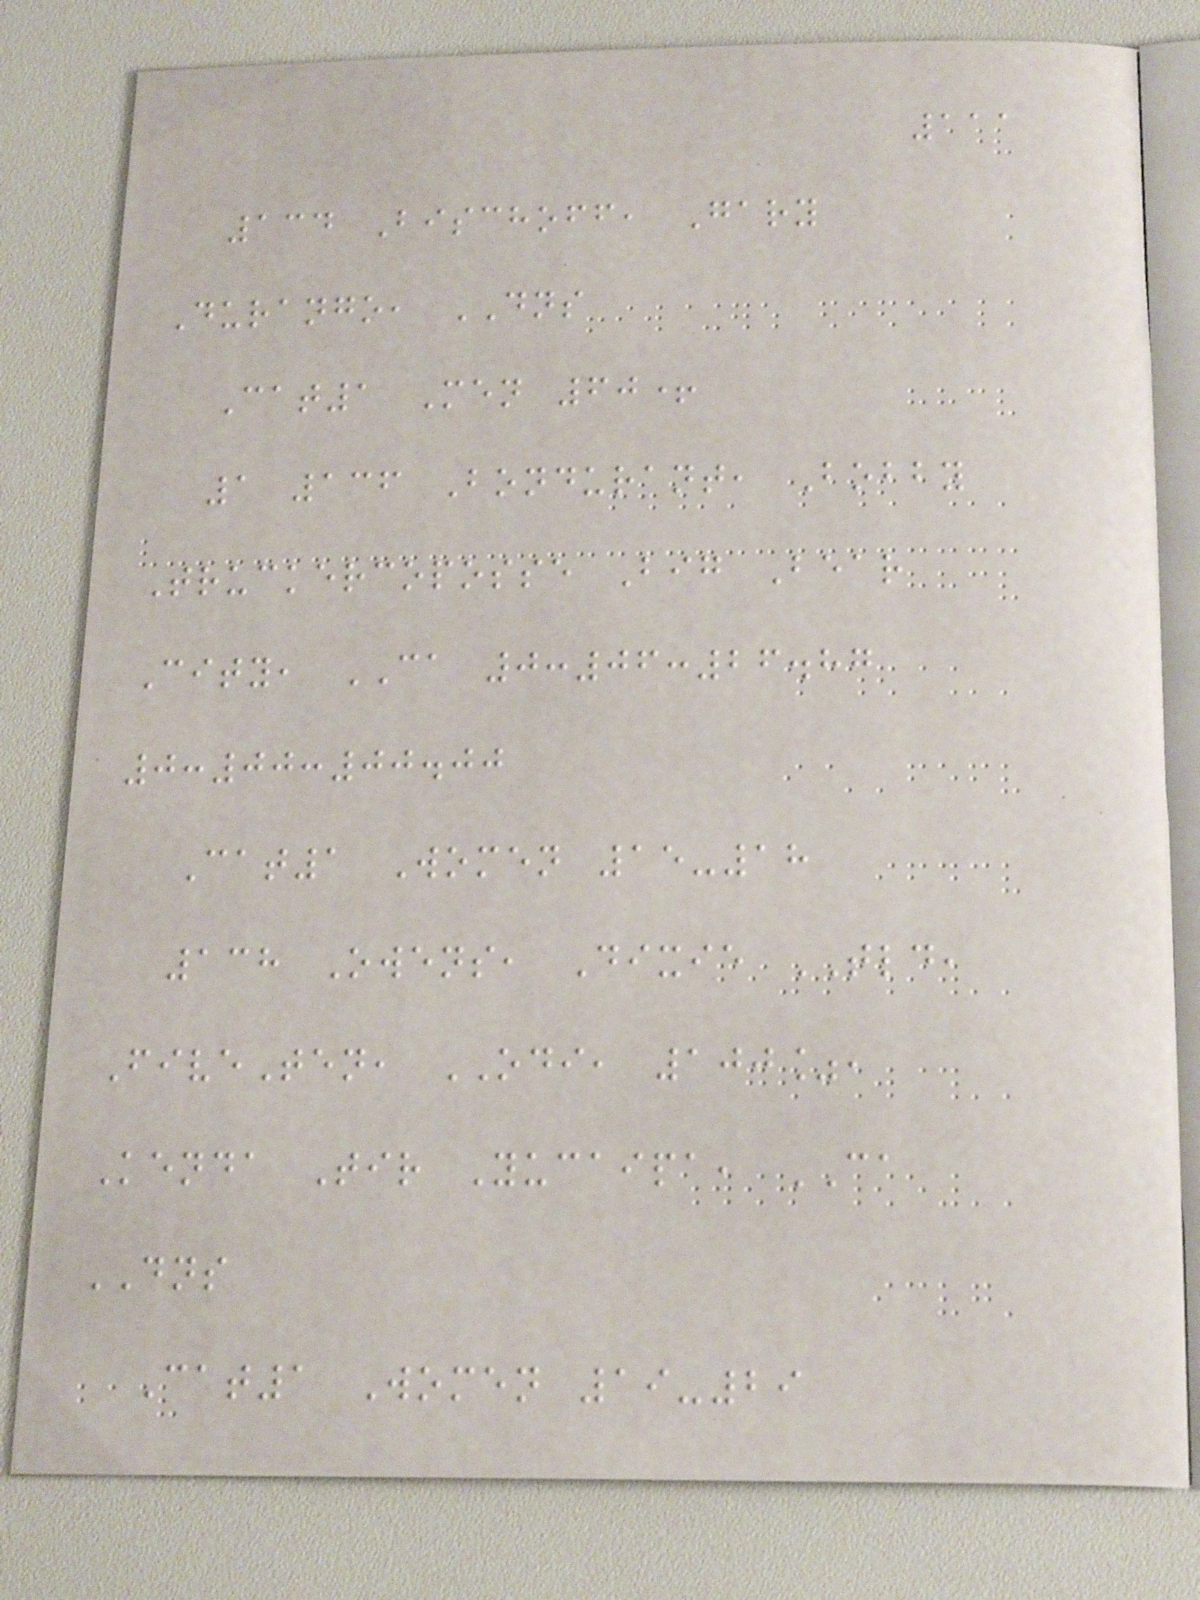111
134 Bischoff, Gary
Durango, DNS
Cat1 Men 60+
1 136 Bondurant, Bobby
Truckercoposse Big Bear
City, CA 0:06:26.87
0:00:00.00
Cat1 Women 15-18
138 Owens, Dixie TLD,
FiveTen, ODI, 100%,
Kenda Tir Yucaipa, CA
DNS
Cat1 Women 19-29
